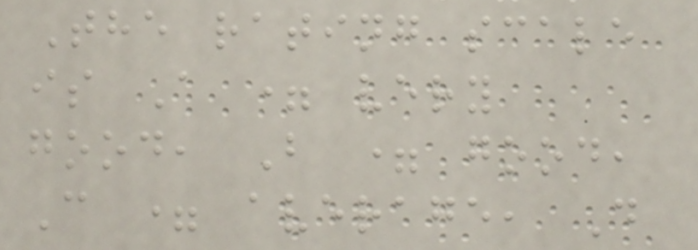The rating scale
is A = very
good, B = good,
C = average, D
